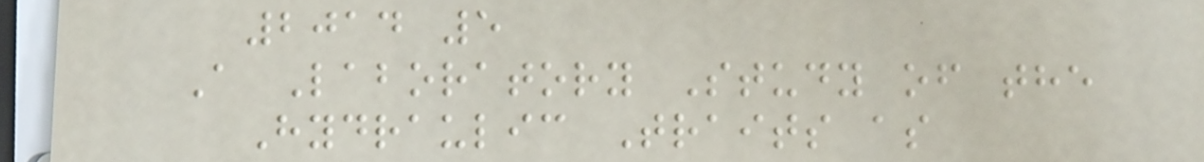2014 5
A Laboratory Study of the
Hydraulic Traits as
